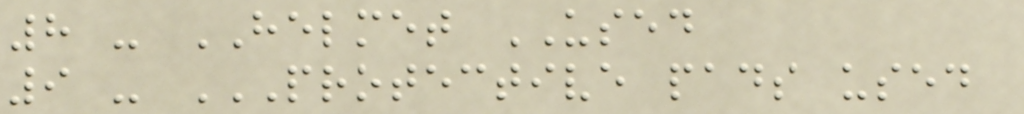8 - HELMET USED
9 - PROTECTIVE PADS USED
